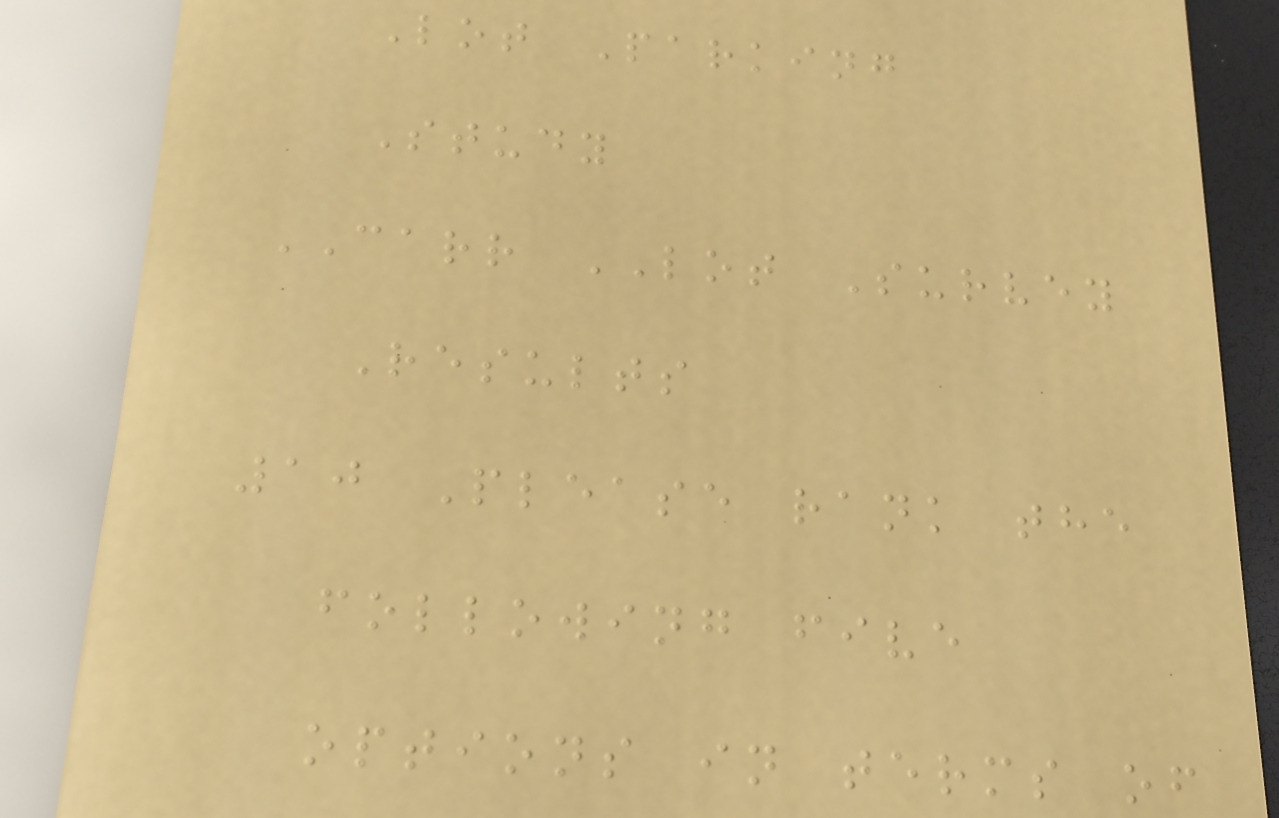Lot Parking
Study
CARR LOT Survey
Results
10 Please rank the
following five
options in terms of
